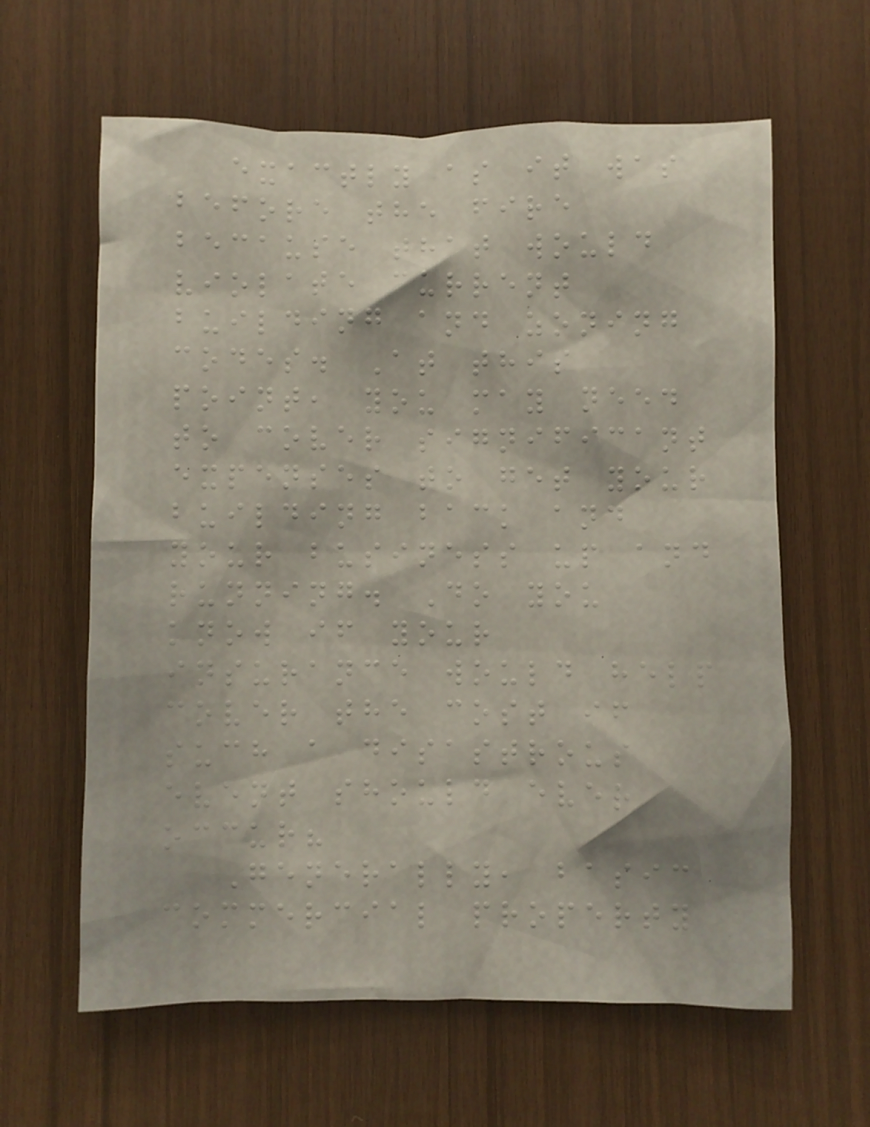exactly as it was
before the fire
because that would
violate current
building and zoning
codes. At this
point, you may need
to cover significant
expenses to get your
building back and
your business up and
running. Do you
know if your
insurance would help
cover the cost if
such a disastrous
event should ever
occur?
Generally, basic
commercial property
